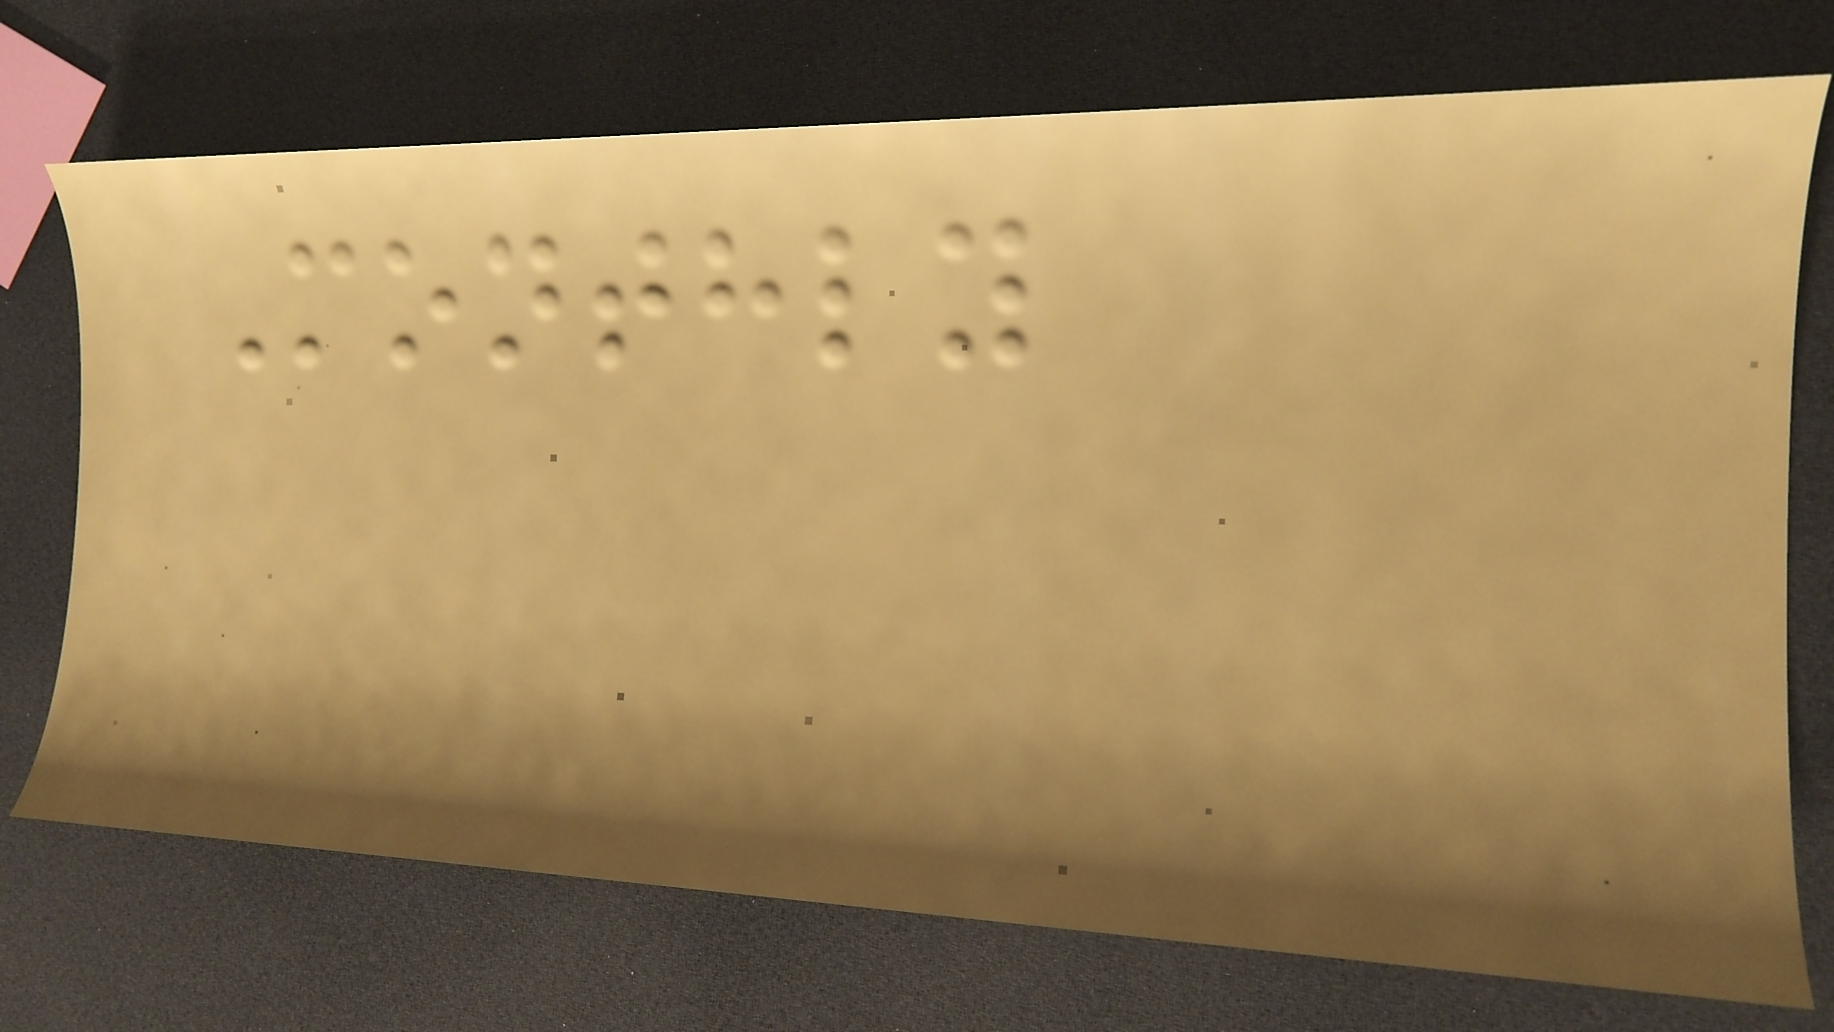Monthly
